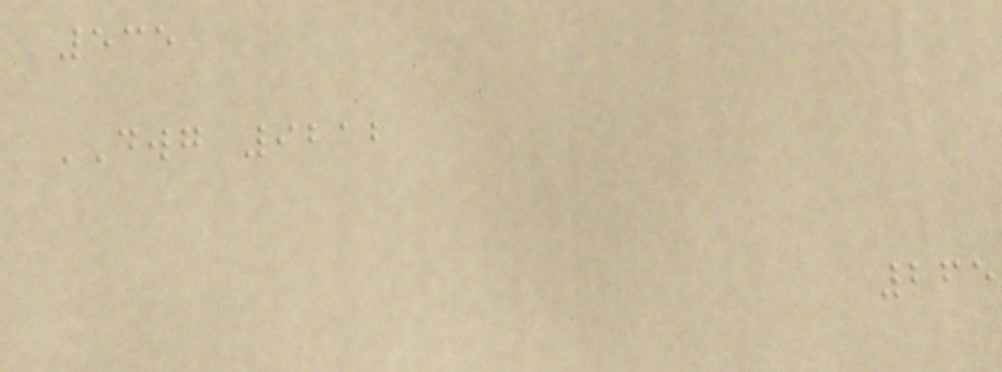535
DWG 9212
265
